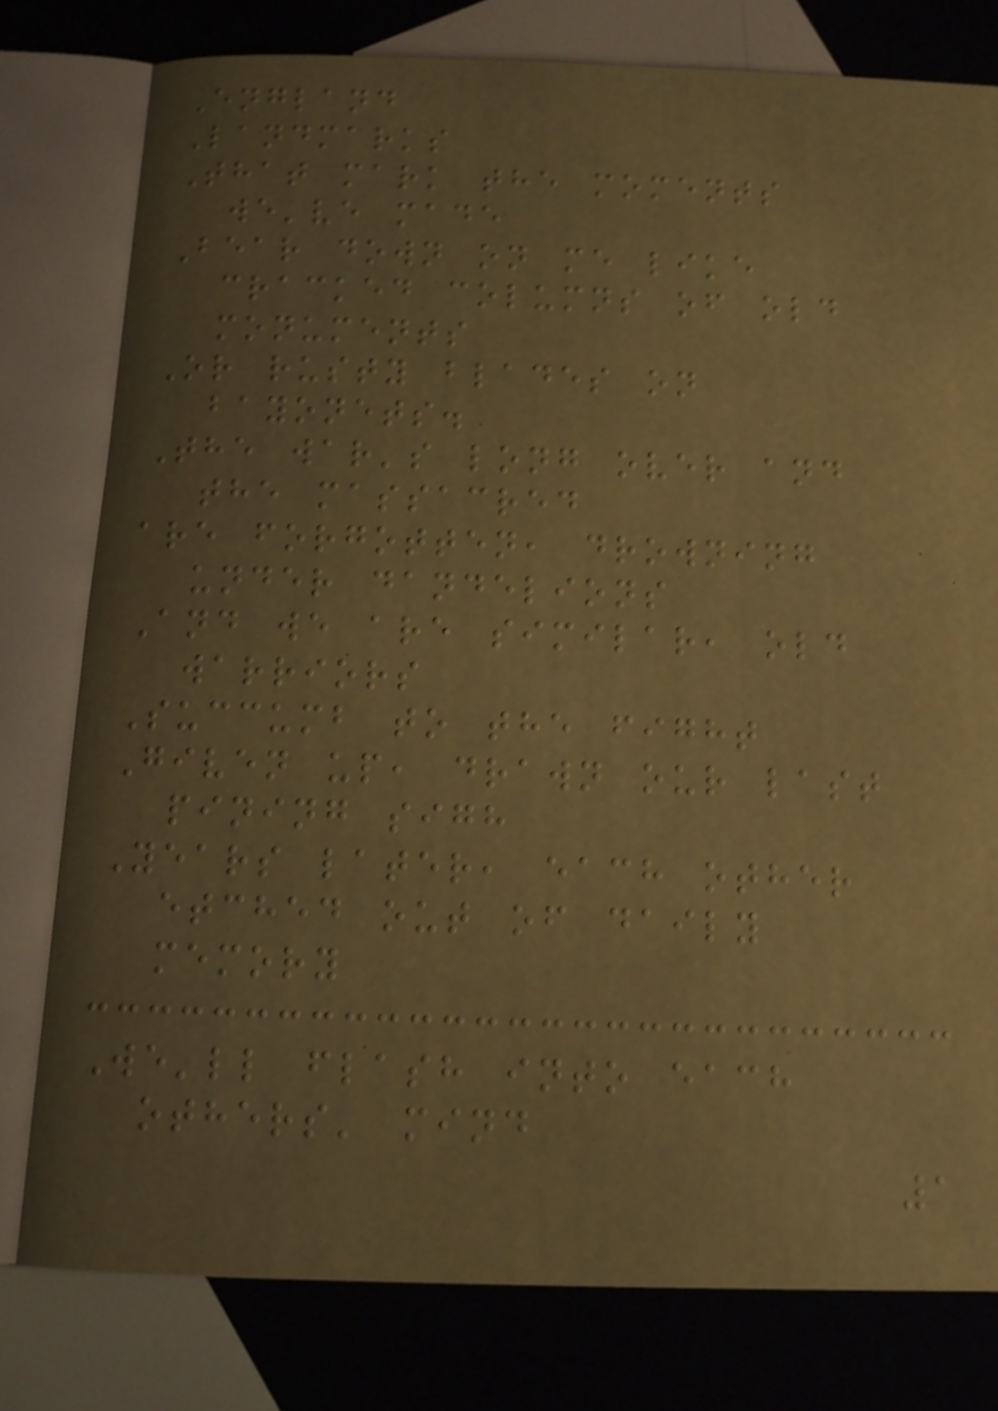England
Landmarks
That mark the moments
we've made
Bear down on me like
cracked columns of old
monuments
Or rusty blades on
bayonets.
The war's long over and
the massacred
are forgotten, drowning
under dandelions
And we are similar, old
warriors
Succumb to the fight
Given up, drawn our last
pining sigh
Years later, each other
etched out of daily
memory
We'll flash into each
others' mind
1
